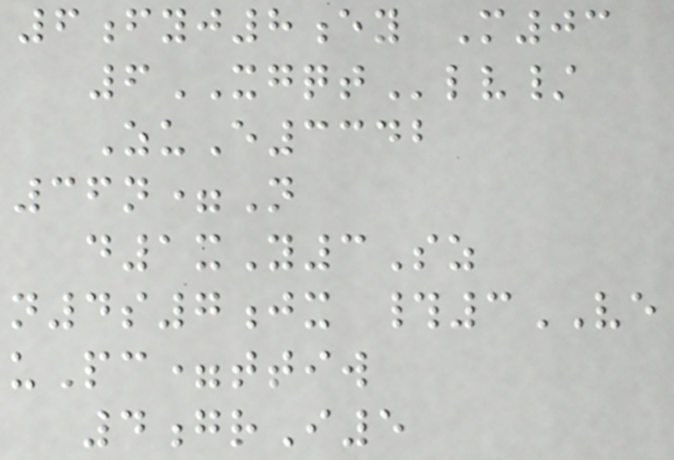6fyj8ey M03
6XGQTlv/
ZuE3342
36n=N
d1xY3Sz
n4s7jx #3VE
uPc=ttiw
4grI5
